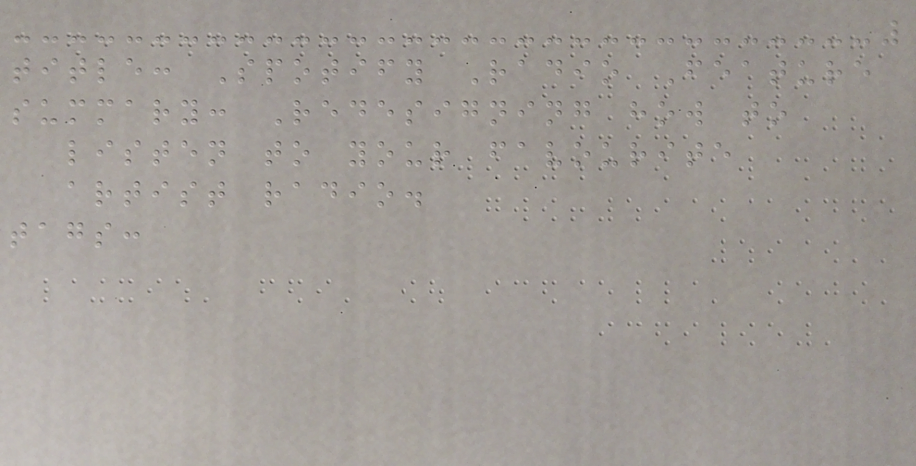title: Spotify Radio Feature
summary: Redesigning how to
listen to your favourite
artist radio.
tags:
